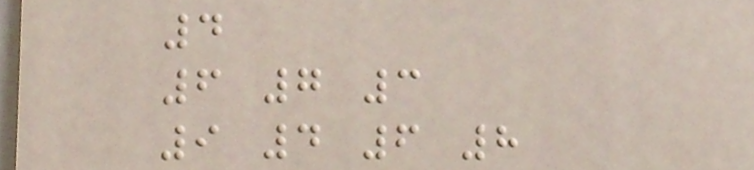4
6 7 3
9 4 6 8
